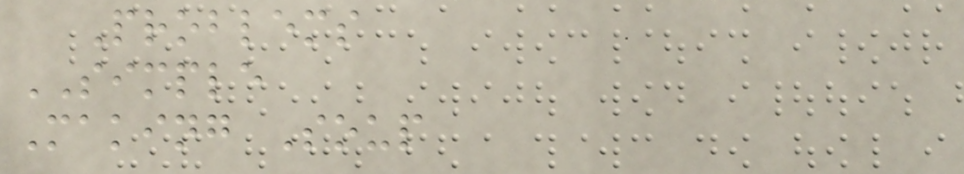Problems
SIMPLE
Making Soup
